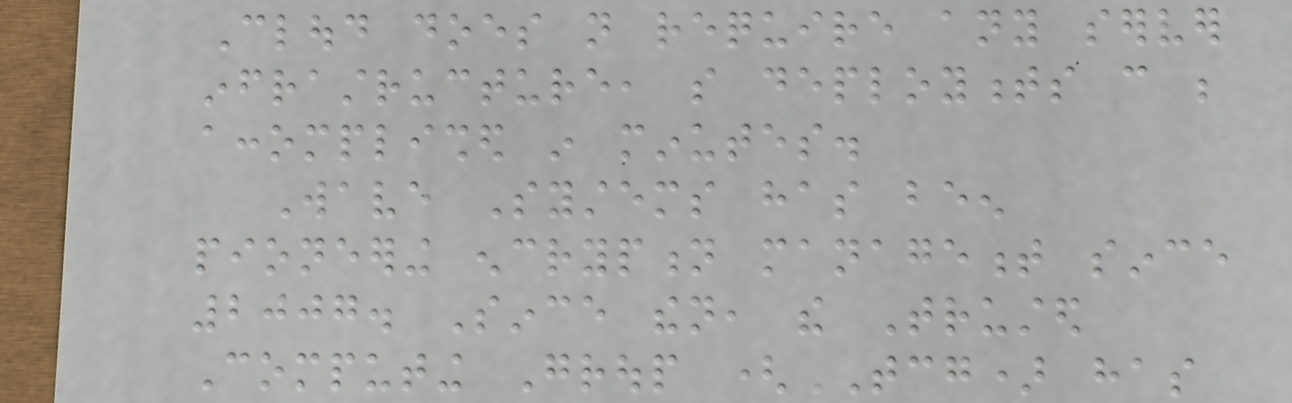Cloud does not require any server
infrastructure, so deployments can be
accomplished in minutes.
Wave Systems has been
pioneering encryption management since
2007. Since then, the Trusted
Computing Group (TCG) has
